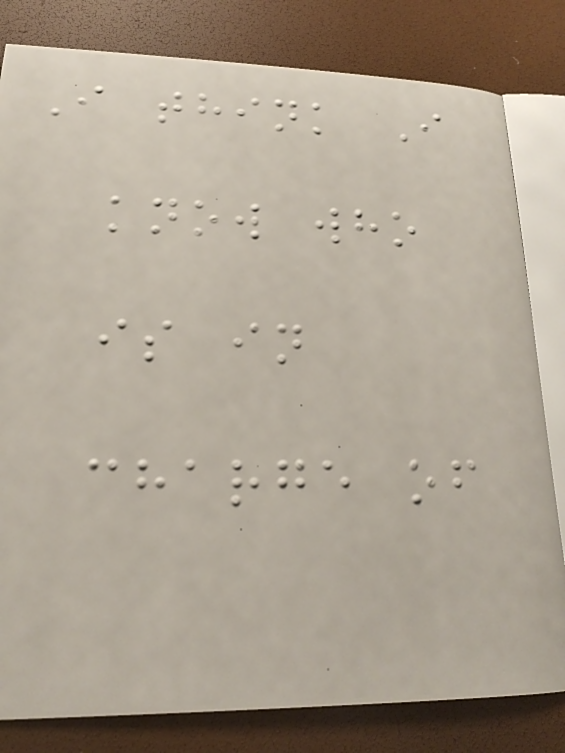I think I
know who
is in
charge of
